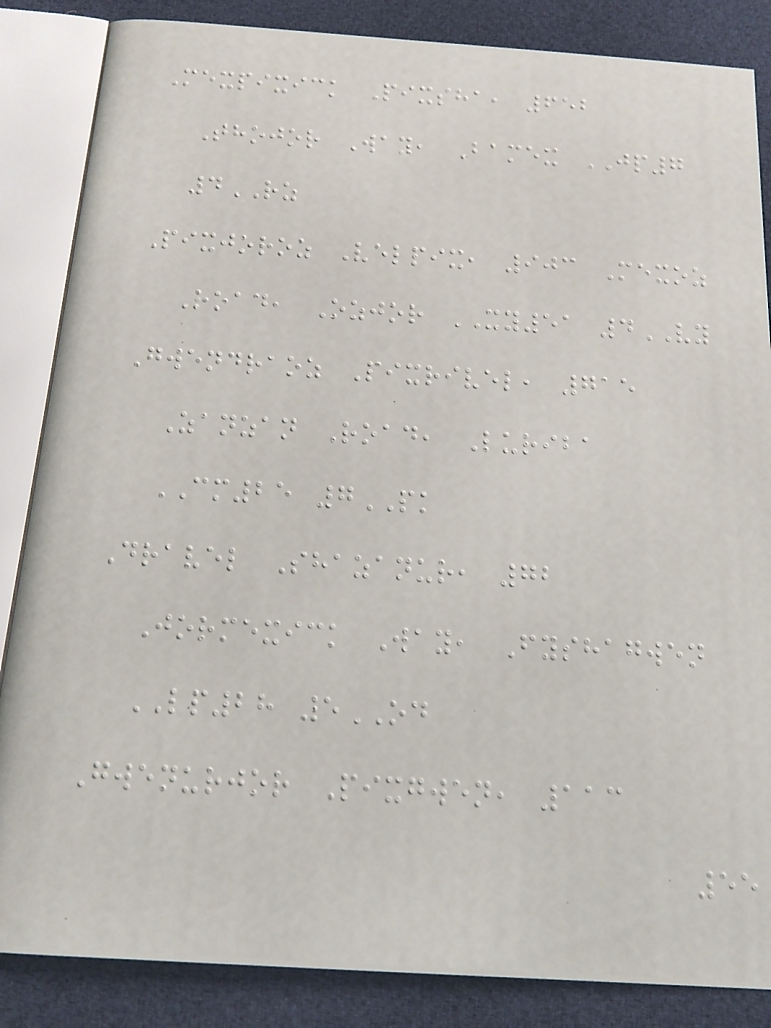Mexpixick Pixsha, 652
Thojor Way, Bamex JP7
4RZ
Pixjoroz Velpix, 903 Mexoz
Road, Ozjor XY51 4VY
Gwendraoz Pixrivel, 715
Zanzan Road, Luriba
CM25 7PK
Dravel Shazanur, 72
Jormexick Way, Fyshagwen
LP28 5OD
Gwenurjor Pixgwen, 113
55
